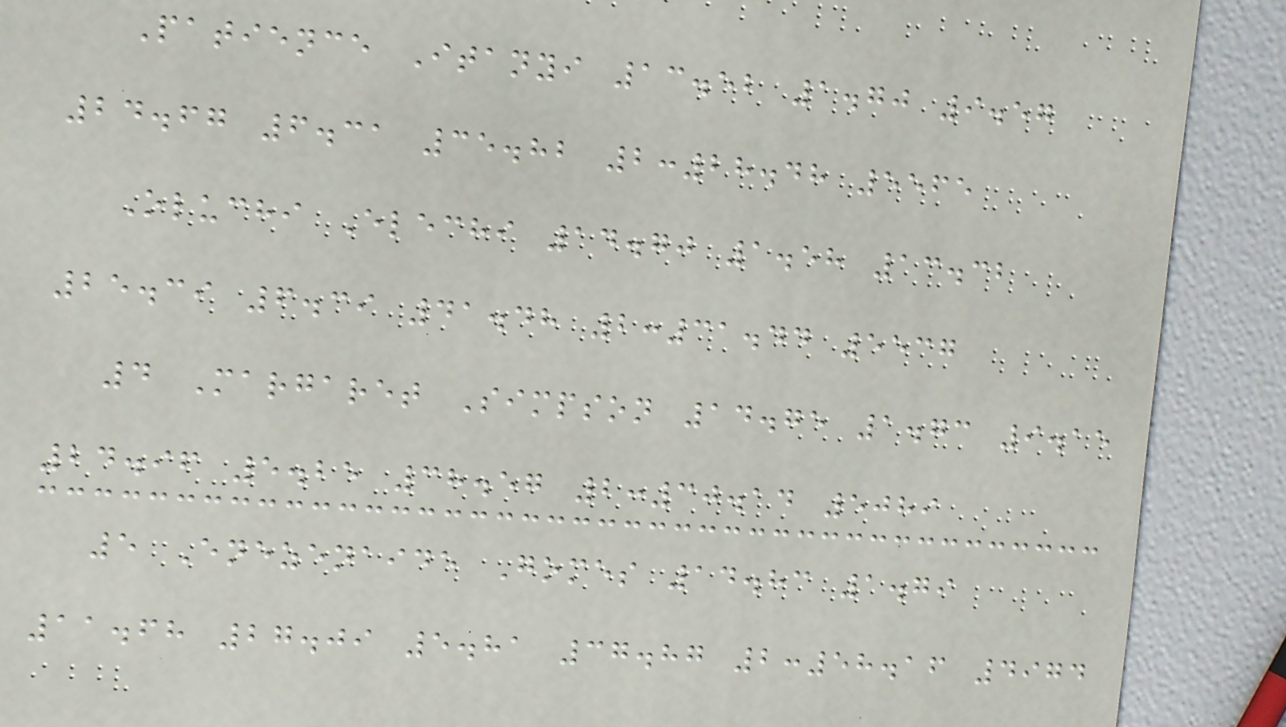Patience Itanyi 13.52 1.70 9.57
24.67 6.31 35.82 2:28.48 5565
Oluchi Elechi 14.70 1.58 13.32
25.39 6.39 41.48 2:31.44 5537
4 Margaret Simpson 14.75 1.73 9.15
24.96 5.25 38.57 2:30.14 5089
5 Enezenaide Gomes 14.83 1.79
11.68 27.09 5.81 37.87 2:58.16 4974
